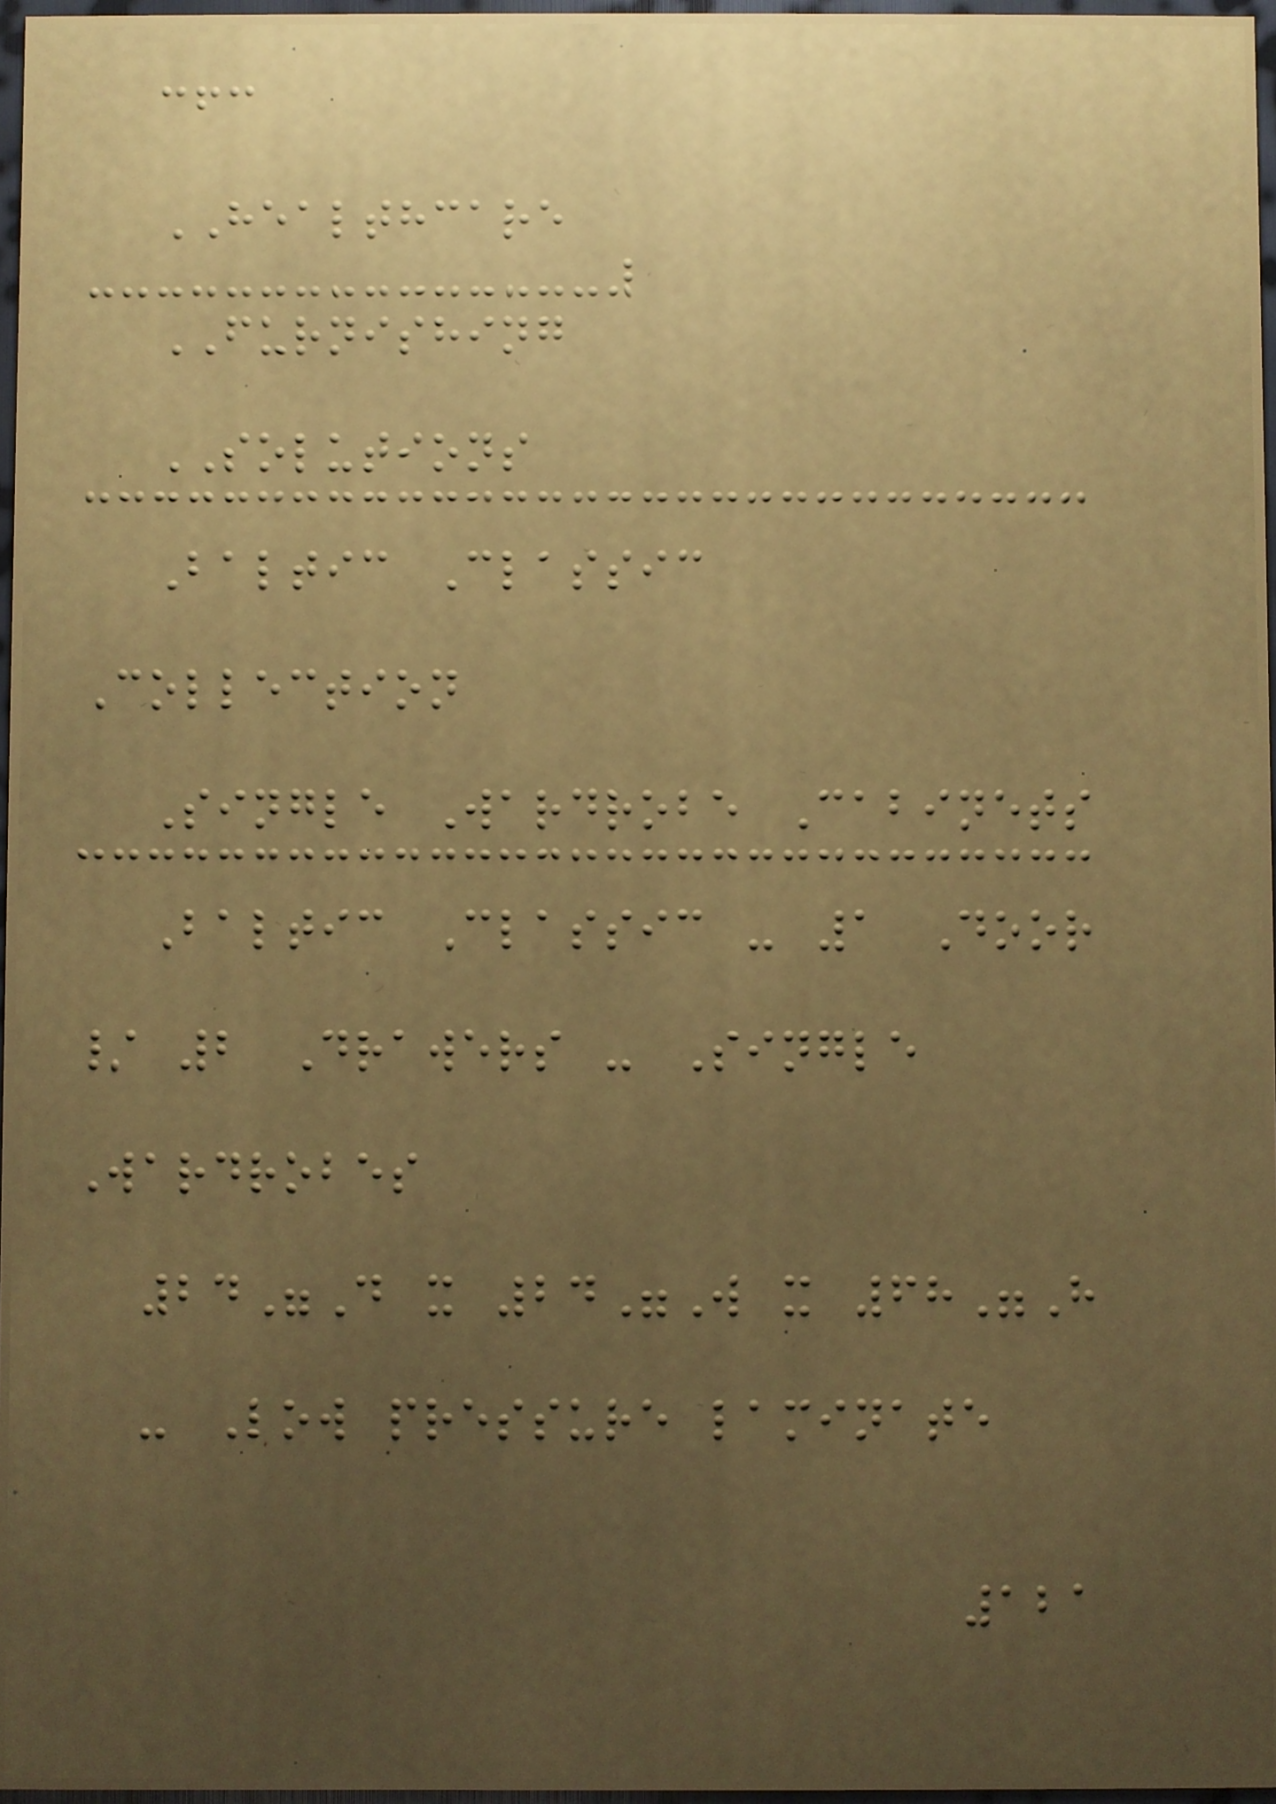cfc
HEALTHCARE
FURNISHING
SOLUTIONS
Baltic Classic
Collection
Single Wardrobe Cabinets
Baltic Classic - 1 Door
/ 2 Drawers - Single
Wardrobes
24"D x 24"W x 68"H
- Low pressure laminate
121
